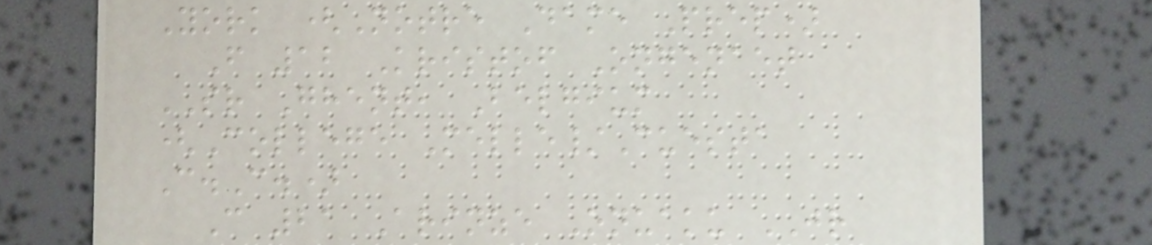York (Notre Dame Prep)
F 12 Kristof Ongenaet
SR Ghent, Belgium
(College Melle/Cuesta
C.C.)
C 21 Arinze Onuaku JR
